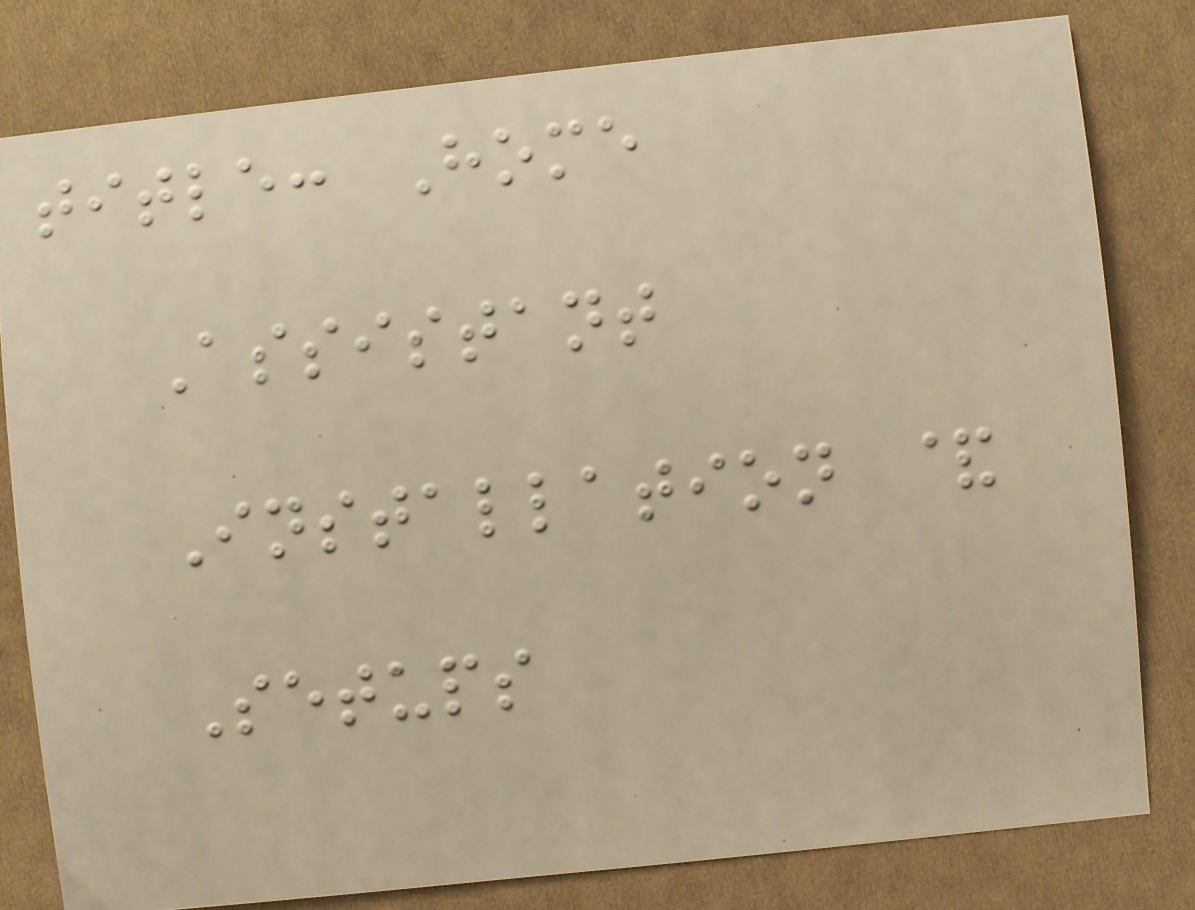title: Home
Assistant
Installation &
Setups
